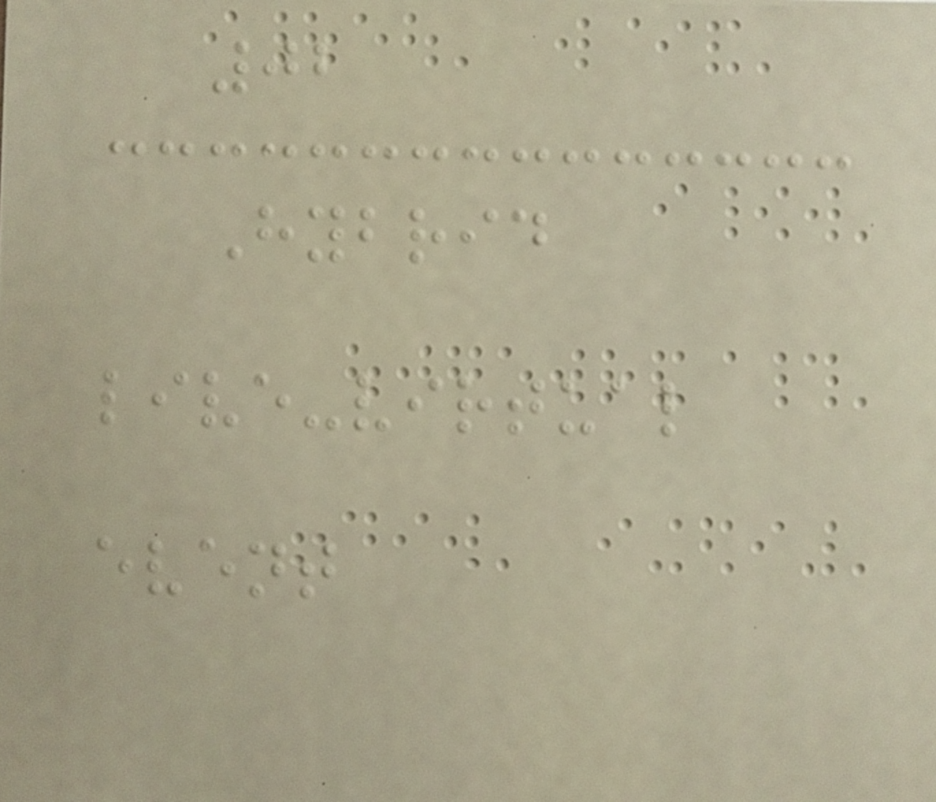02
Hybrid
live-virtual
event
